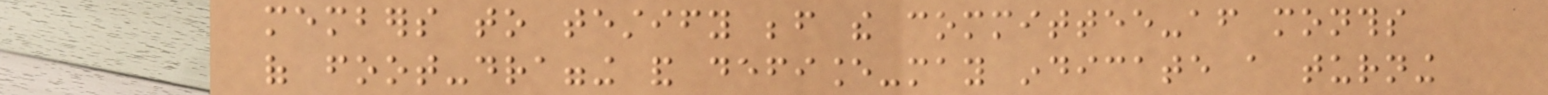members to testify before the committee-after months
of foot-dragging and defiance-may indicate a turning
